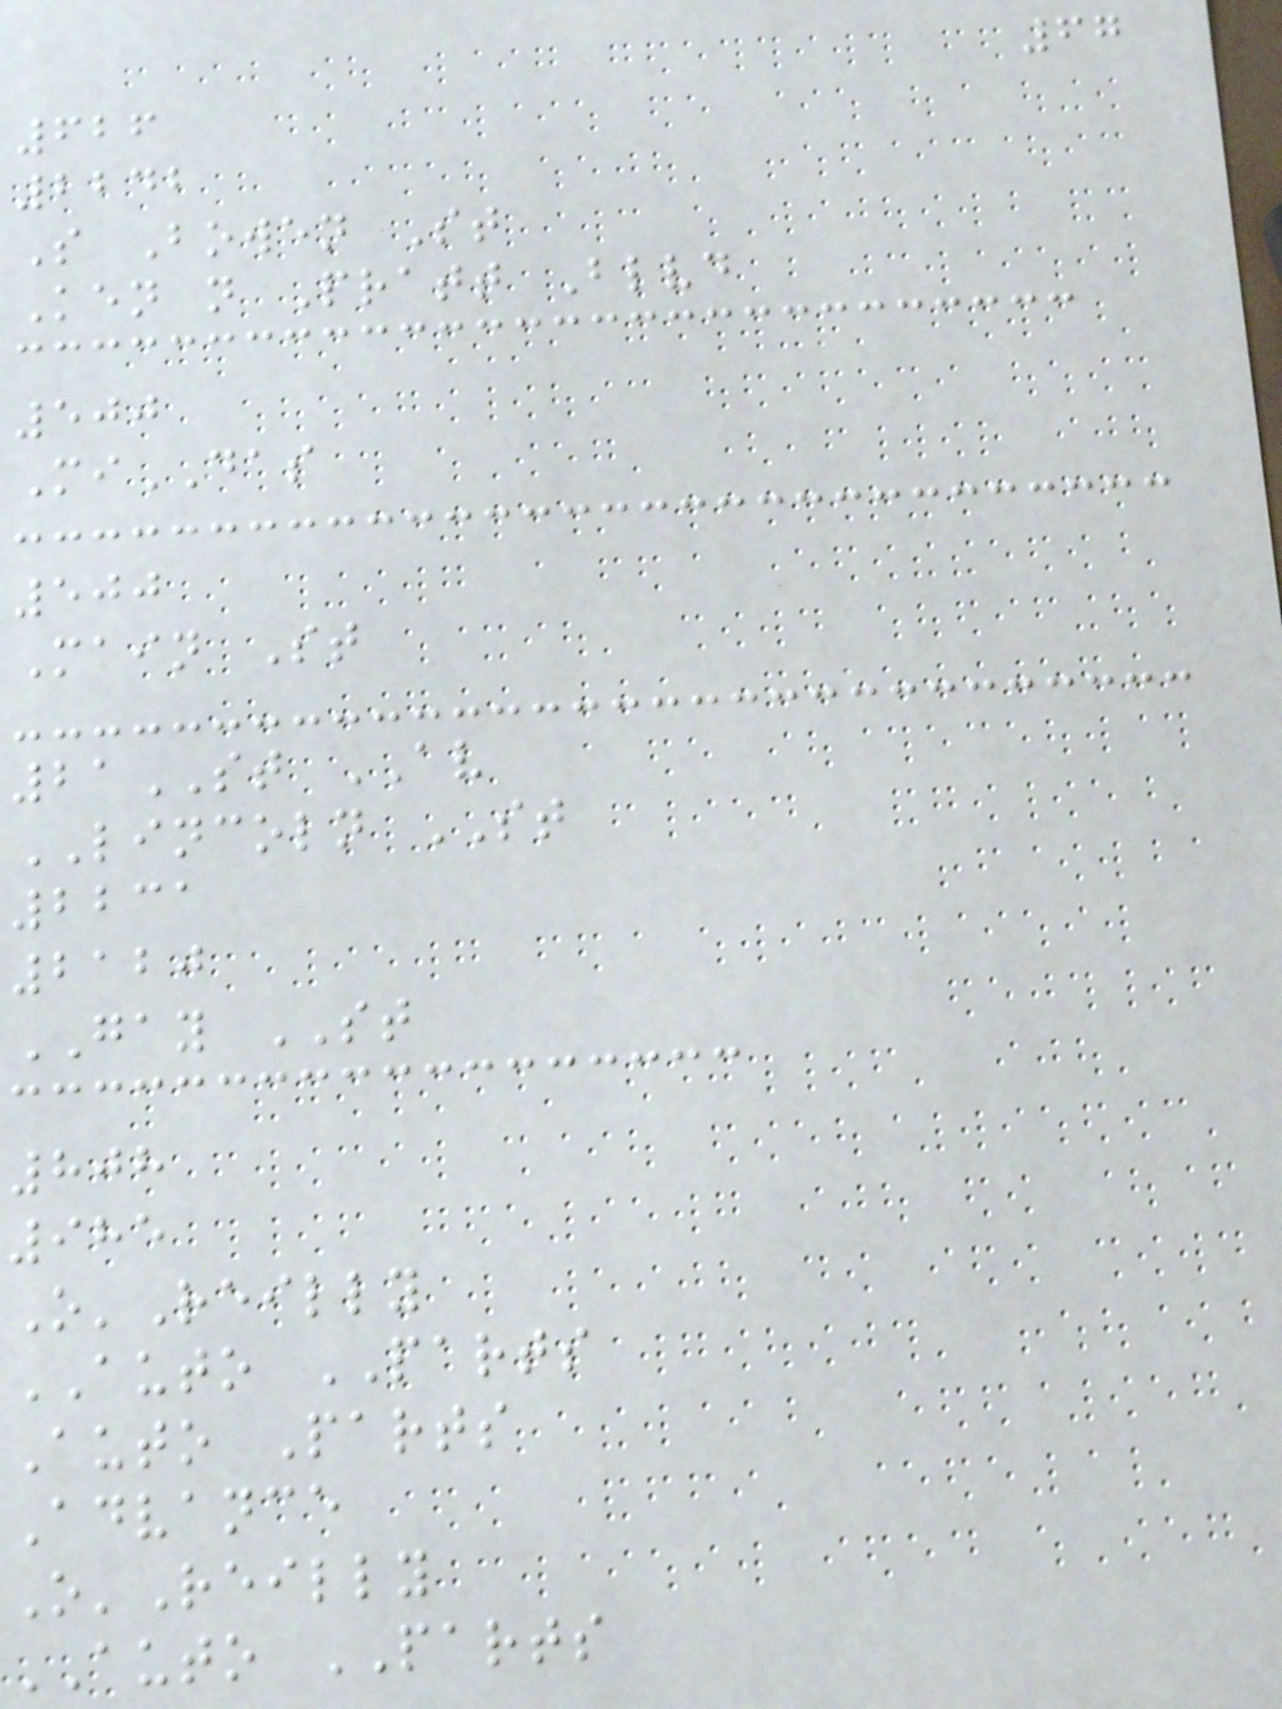67
626
2242
S Bowen St
Ken n Pratt Blvd
500
MiDAS
500
Main St
21ST AV
LINCOLN ST
2231
2120
GAY ST
808
985
O'Reilly
AUTO PARTS
Auto Parts
Advance
O'Reilly
AUTO PARTS
